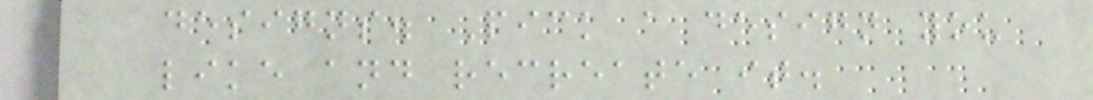designs. Pick a design you
like and recreate it.
